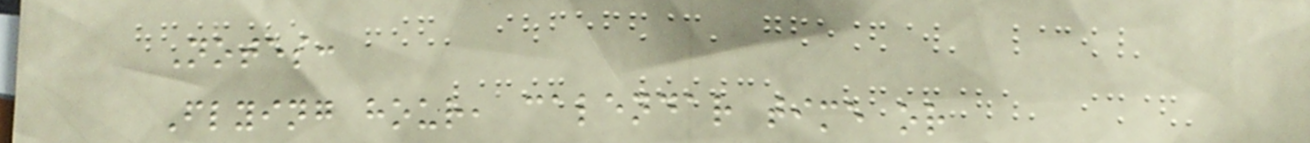Notes:
Flying hour, calendar time or
